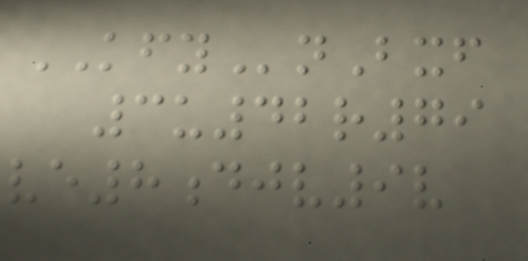KFYnBxf
3u42r79
ve8djv9v
